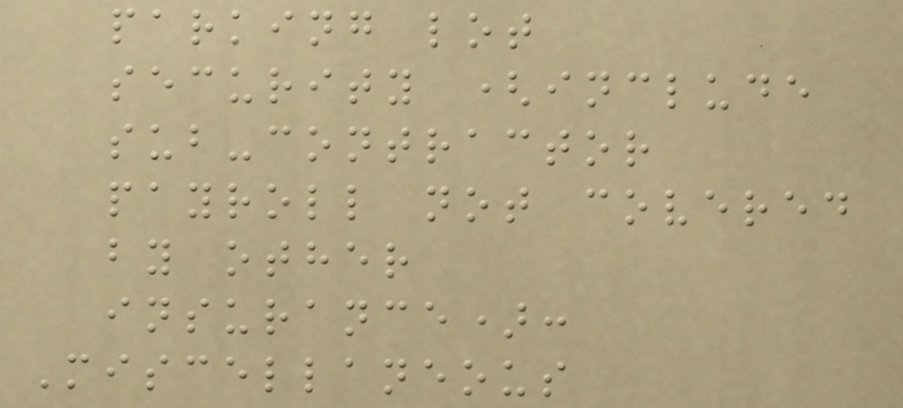parking lot
security (include
sub-contractor
payroll not covered
by other
insurance):
Miscellaneous
